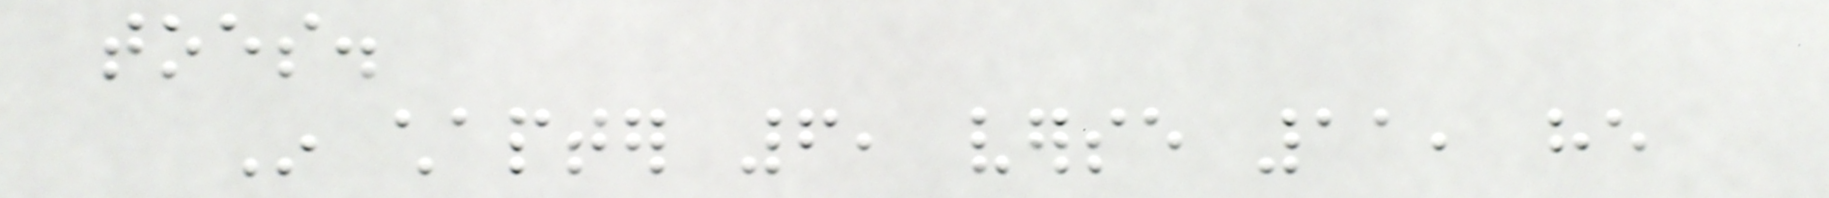toes.
In chapter 6, verse 11, he
